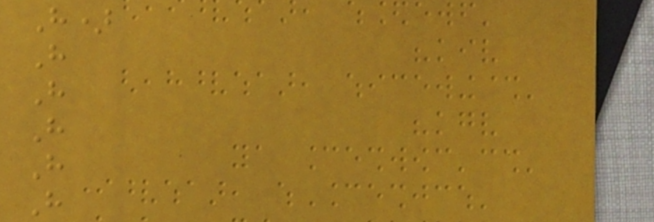H)
H
H
H
H
H
